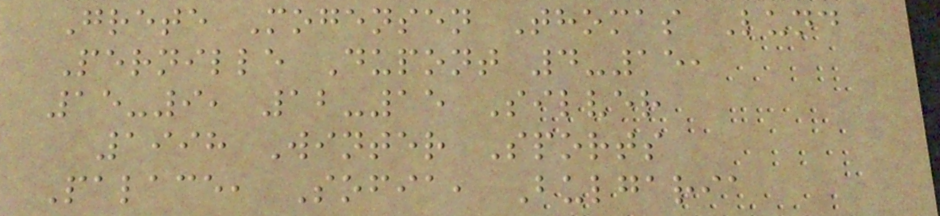Grete Mogensen Thomas Lund
Pernille Dupont 4-15,
15-9, 12-15 Silver
1998 Winter Sports
Palace, Sofia, Bulgaria
